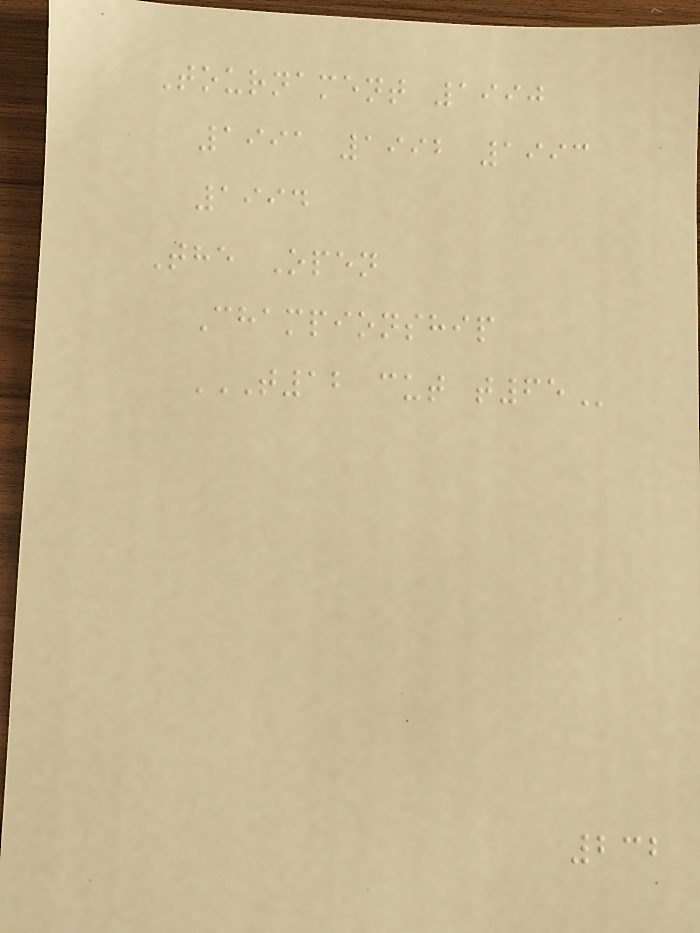Tournament 1990
1991 1992 1993
1994
The Open
Championship
T12 CUT T65
232
